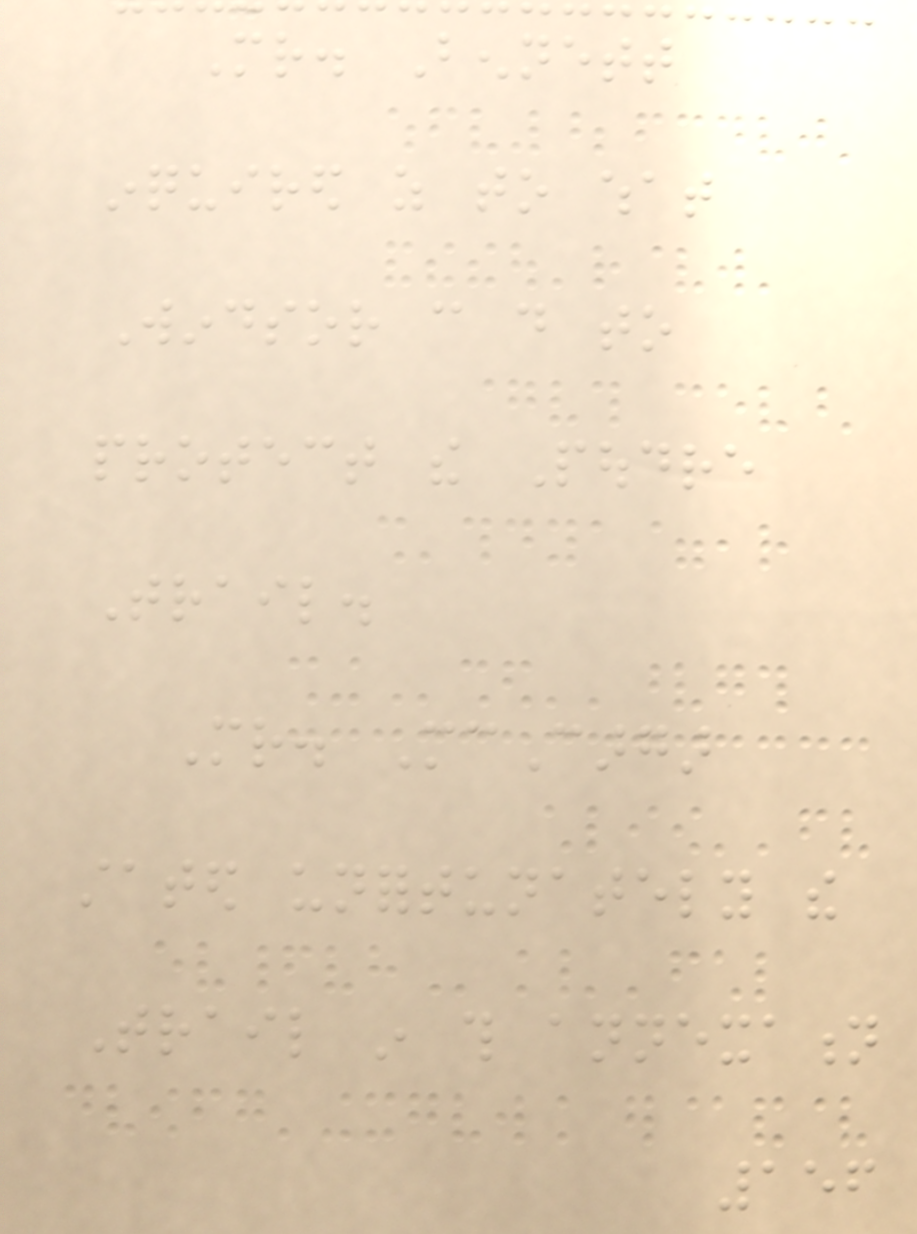Mr. Bennett
inquired as to what
Windsor can do to
protect the Poudre
Trail.
Mr. McCargar
stated unfortunately the
Trail in this annexation
156
